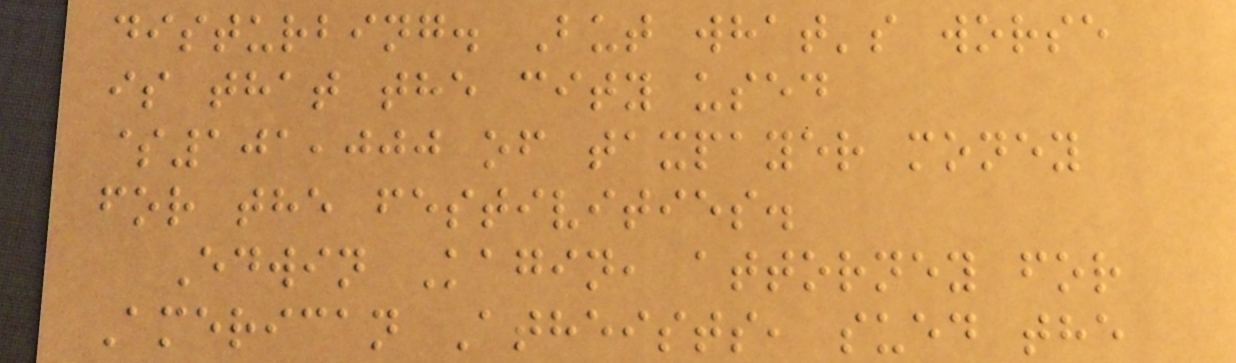disturbing. But what's worse
is that the city used
$101,000 of taxpayer money
for the festivities.
Edwin Kagin, attorney for
American Atheists, sued the
